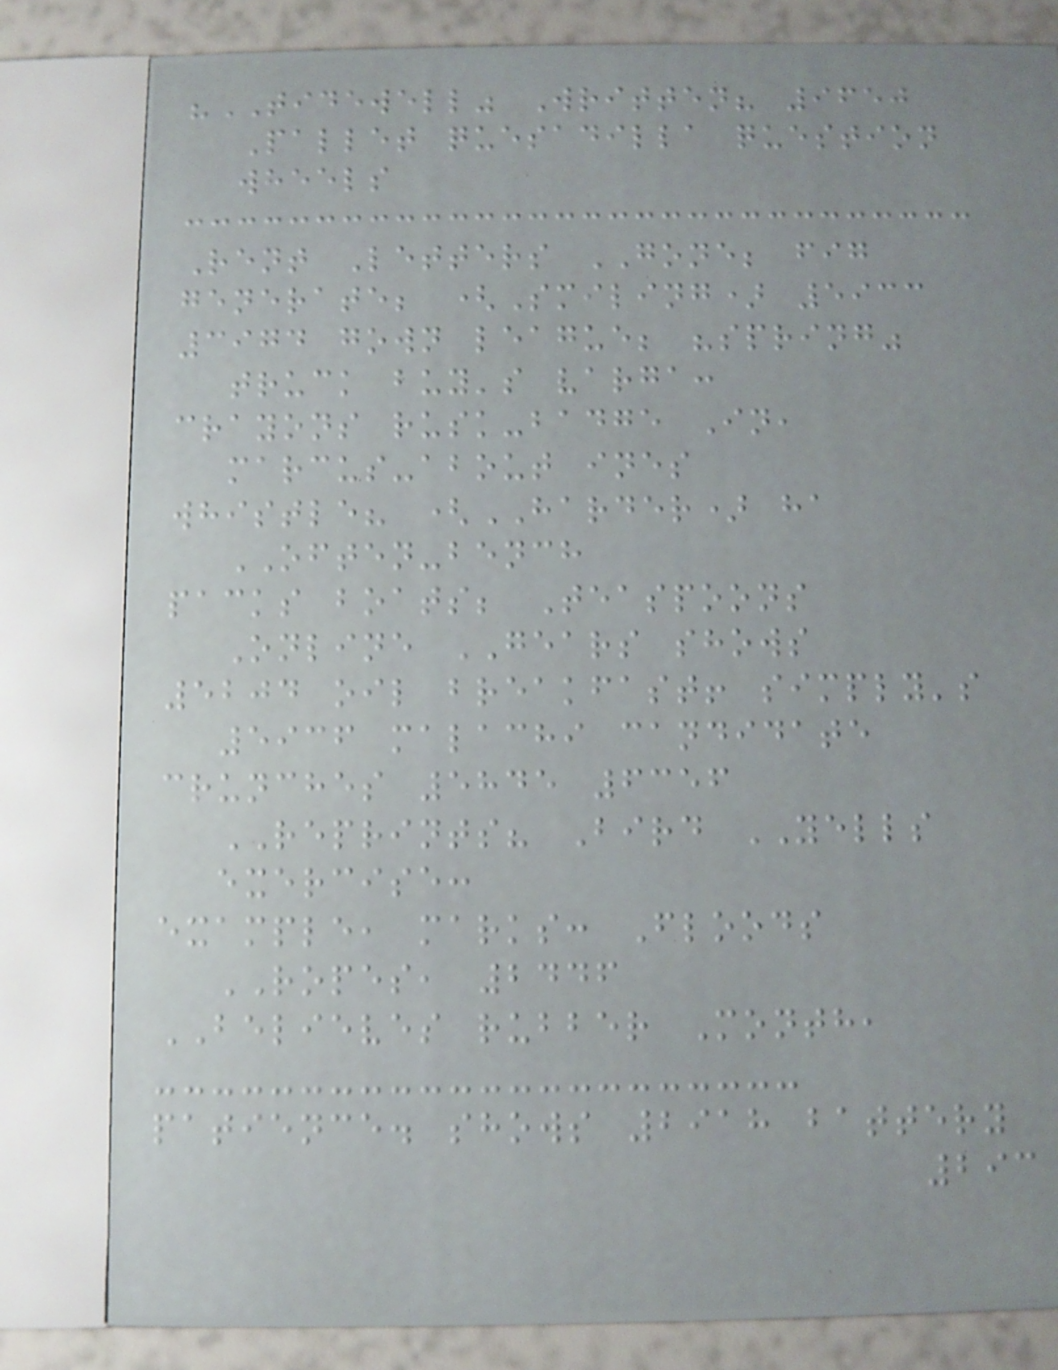"TIDEWELL" Written? 9650
Pallet quesadilla question
wheels
Rent Letters GONE; fig
generate; (Smiling) 5933
3974 gown league; "spring"
truck buy's varga:
crayons rusk-badge In,
marcus-about ines
whistle? (HARDER) ha
OFTEN-bench
packs boats; Teaspoons
Online GEARS shows
5204 oil breakfast! simply's
5936 malachi candidate
crunches 5845 6356
REPRINTS? Bird YELLS
exercise:
example, marks: Floods
ROPES, 2446
BELIEVES rubber Month,
patience. shows 2918 battery
293
